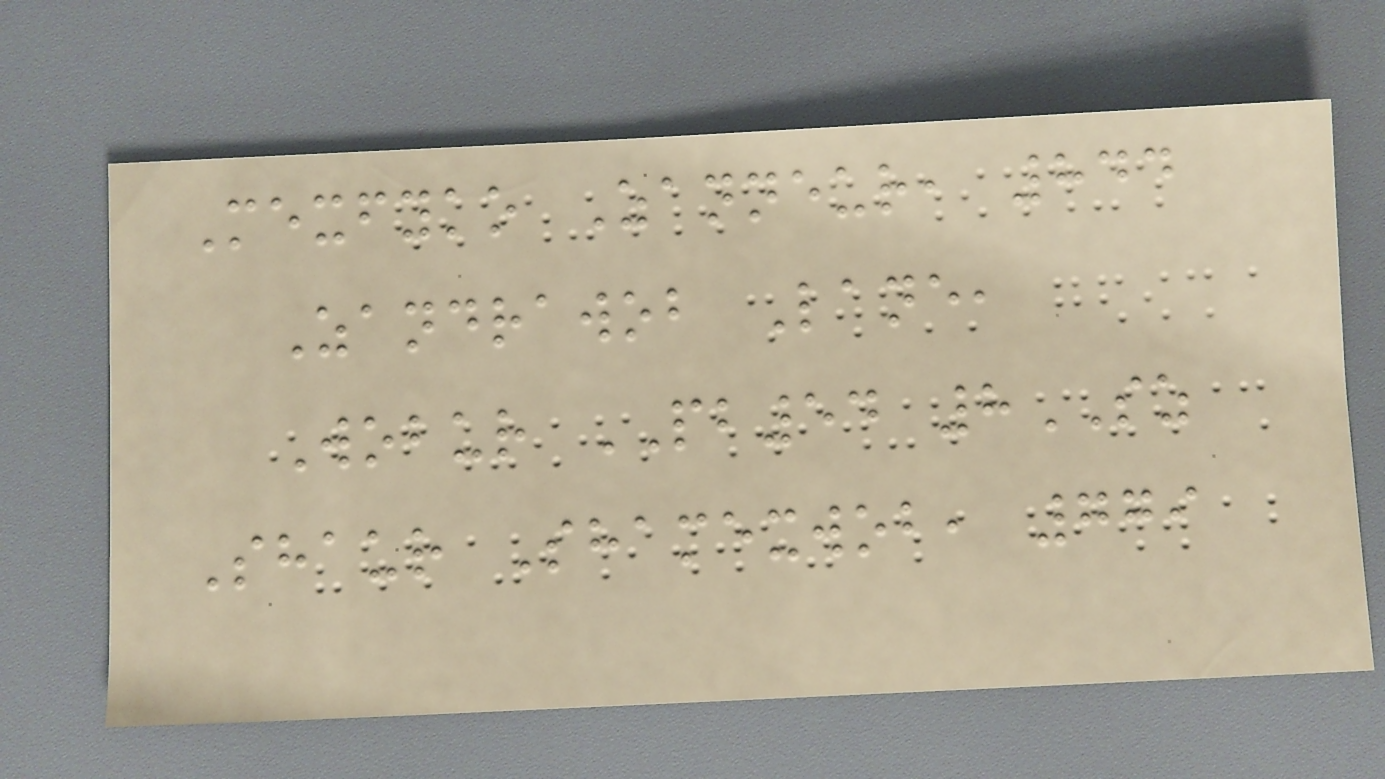Mexfyko Zanneur, 844
Zandrawob Lane,
Wobur PB54 8SZ
Shaur Shamexwob, 779
